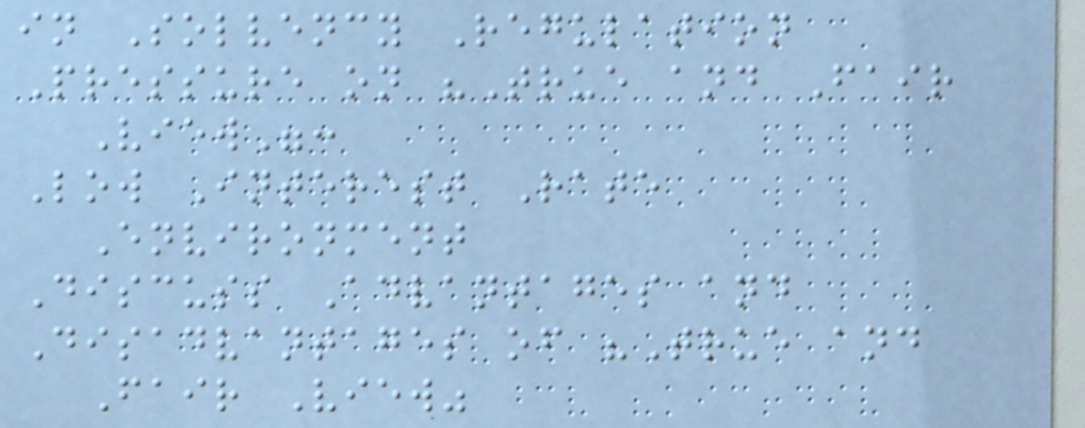in Solvency Regulation
Pressure on "True and Fair
View":
Low Interest Rate
Environment
Discuss Advantages and
Disadvantages of "True and
Fair View"
